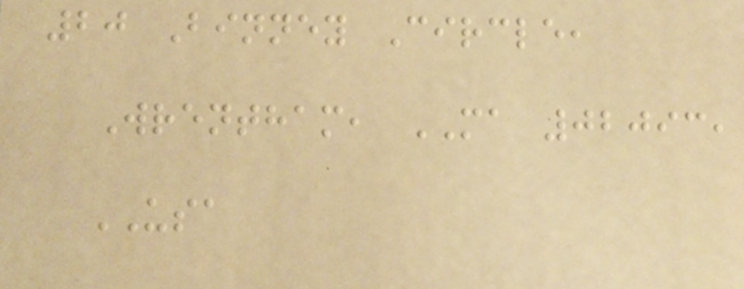20 Binney Circle,
Wrentham, MA 02093,
USA
